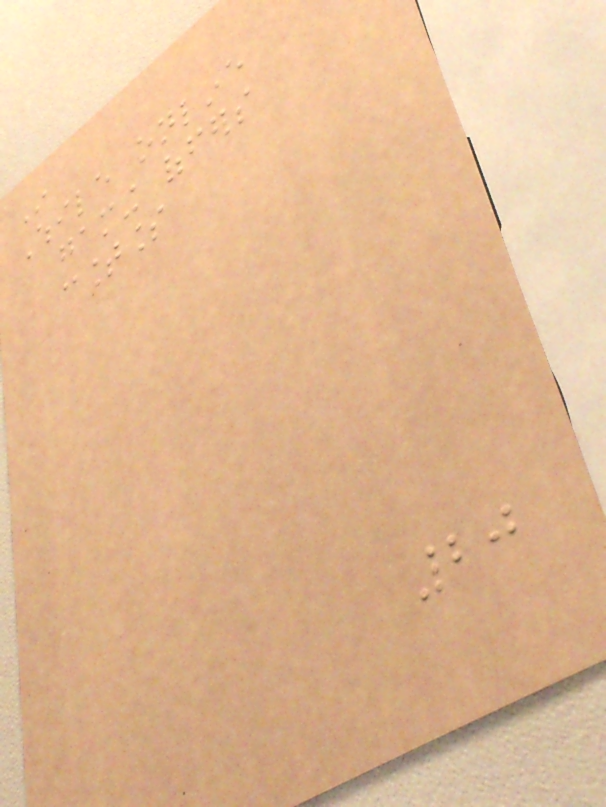In
While online
gaming offers
countless
20
